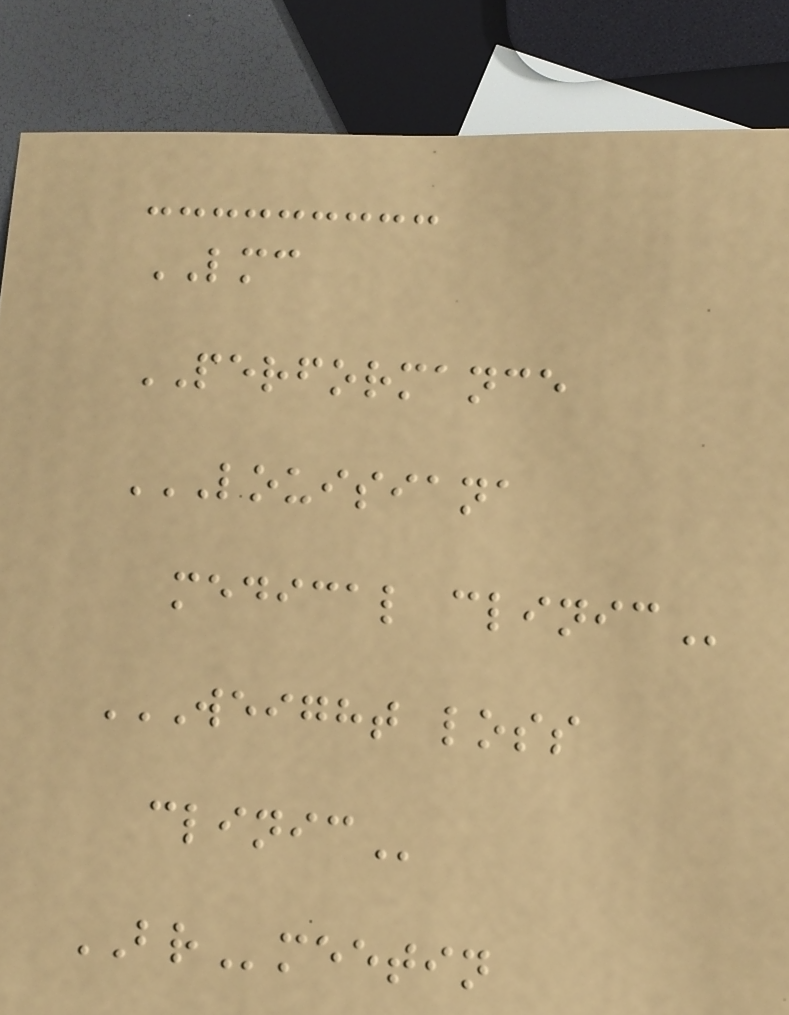LMC
PERFORMANCE
LOUISIANA
MEDICAL CLINIC
WEIGHT LOSS
CLINIC
BRmeetin
